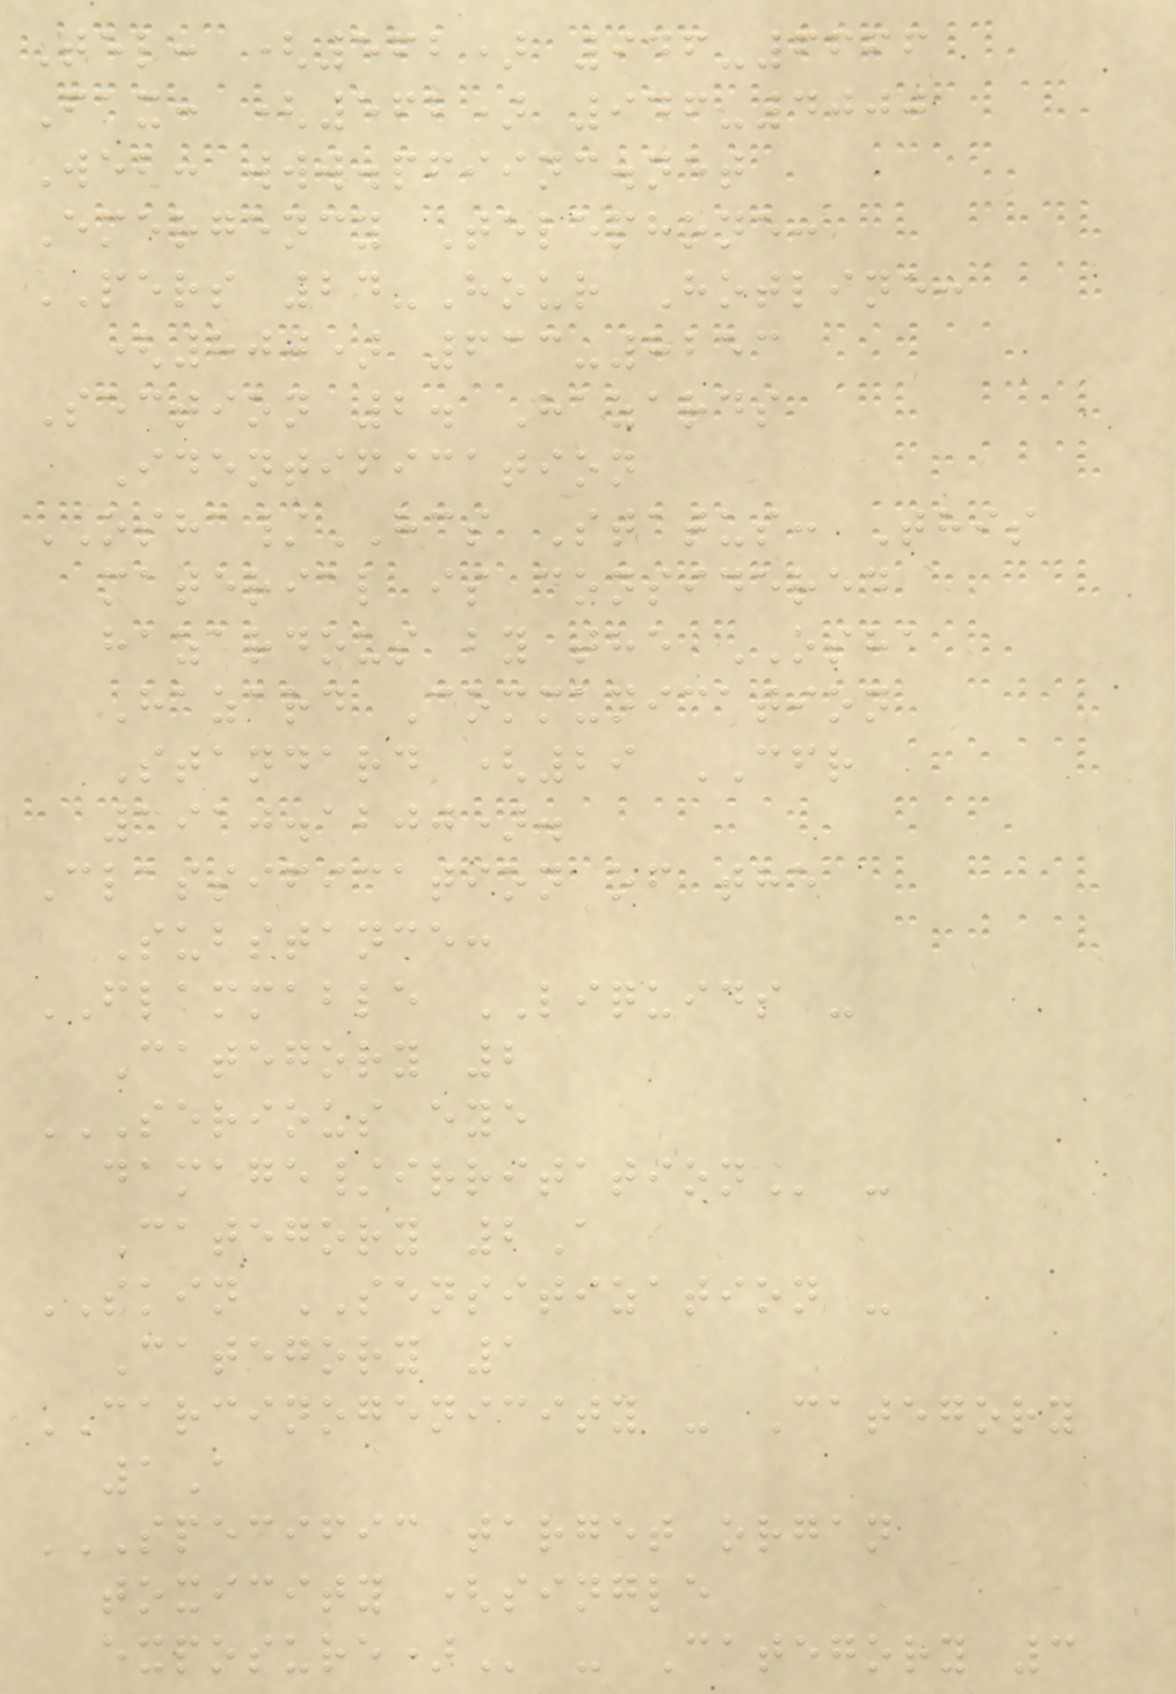Tel: (562) 946-6666
Fax: (562) 946-4000
Web: www.pfiinc.net
Emergency Telephone:
PERS 24-Hour Hotline:
(800) 633-8253
Section 2. Hazards
Identification
OSHA/HCS Status: This
material is considered
hazardous by the OSHA
Hazard Communication
Standard (29 CFR
1910.1200).
Classification of the
Substance:
FLAMMABLE LIQUIDS -
Category 2
SERIOUS EYE
DAMAGE/IRRITATION -
Category 2A
SKIN SENSITIZATION -
Category 1
CARCINOGENICITY - Category
1A
SPECIFIC TARGET ORGAN
TOXICITY (SINGLE
EXPOSURE) - Category 3
